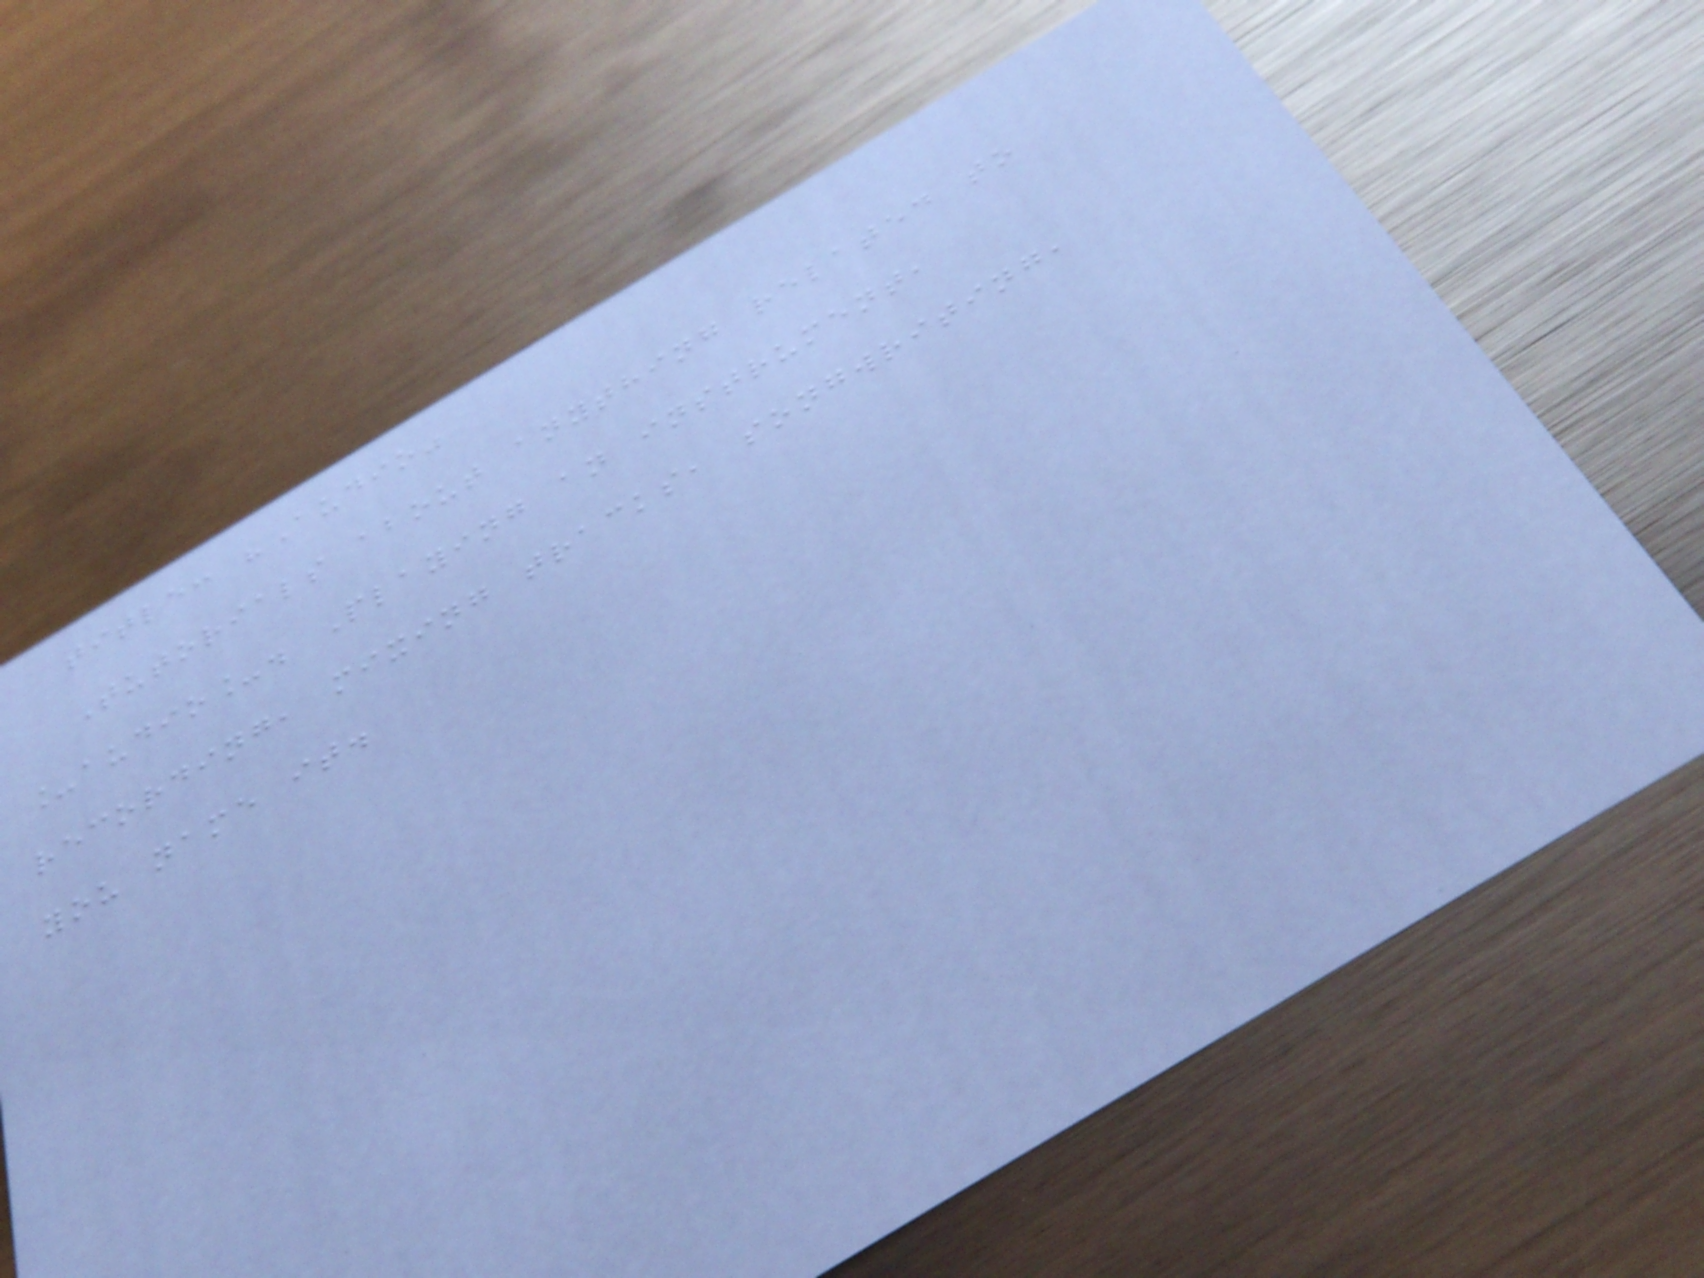title: "Audio"
Tutorials about anything related to
_audio_. Playing an instrument,
recording, mixing tracks, songwriting,
you name it.
